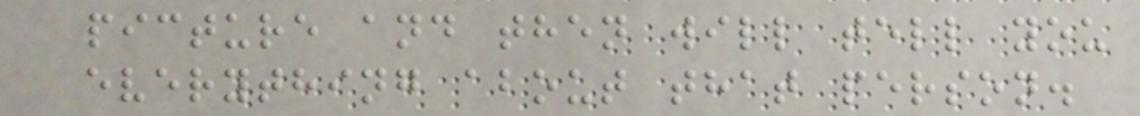picture and then will tell you
everything about that person.
